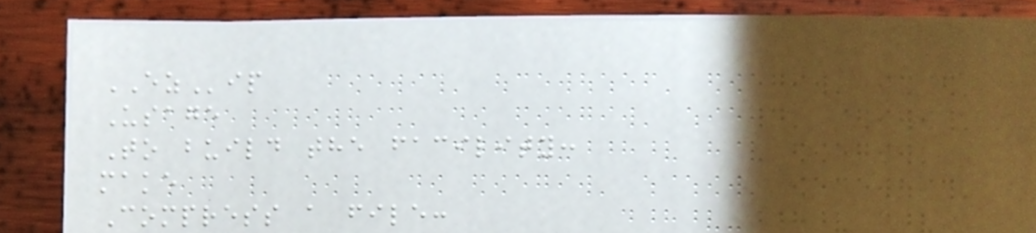EZip
Usage
To build the facility:
make
Compress a file:
